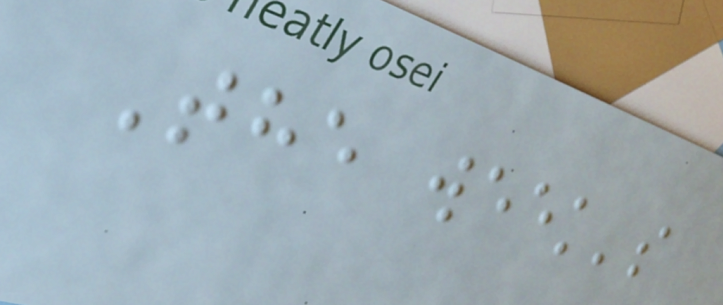The week's
